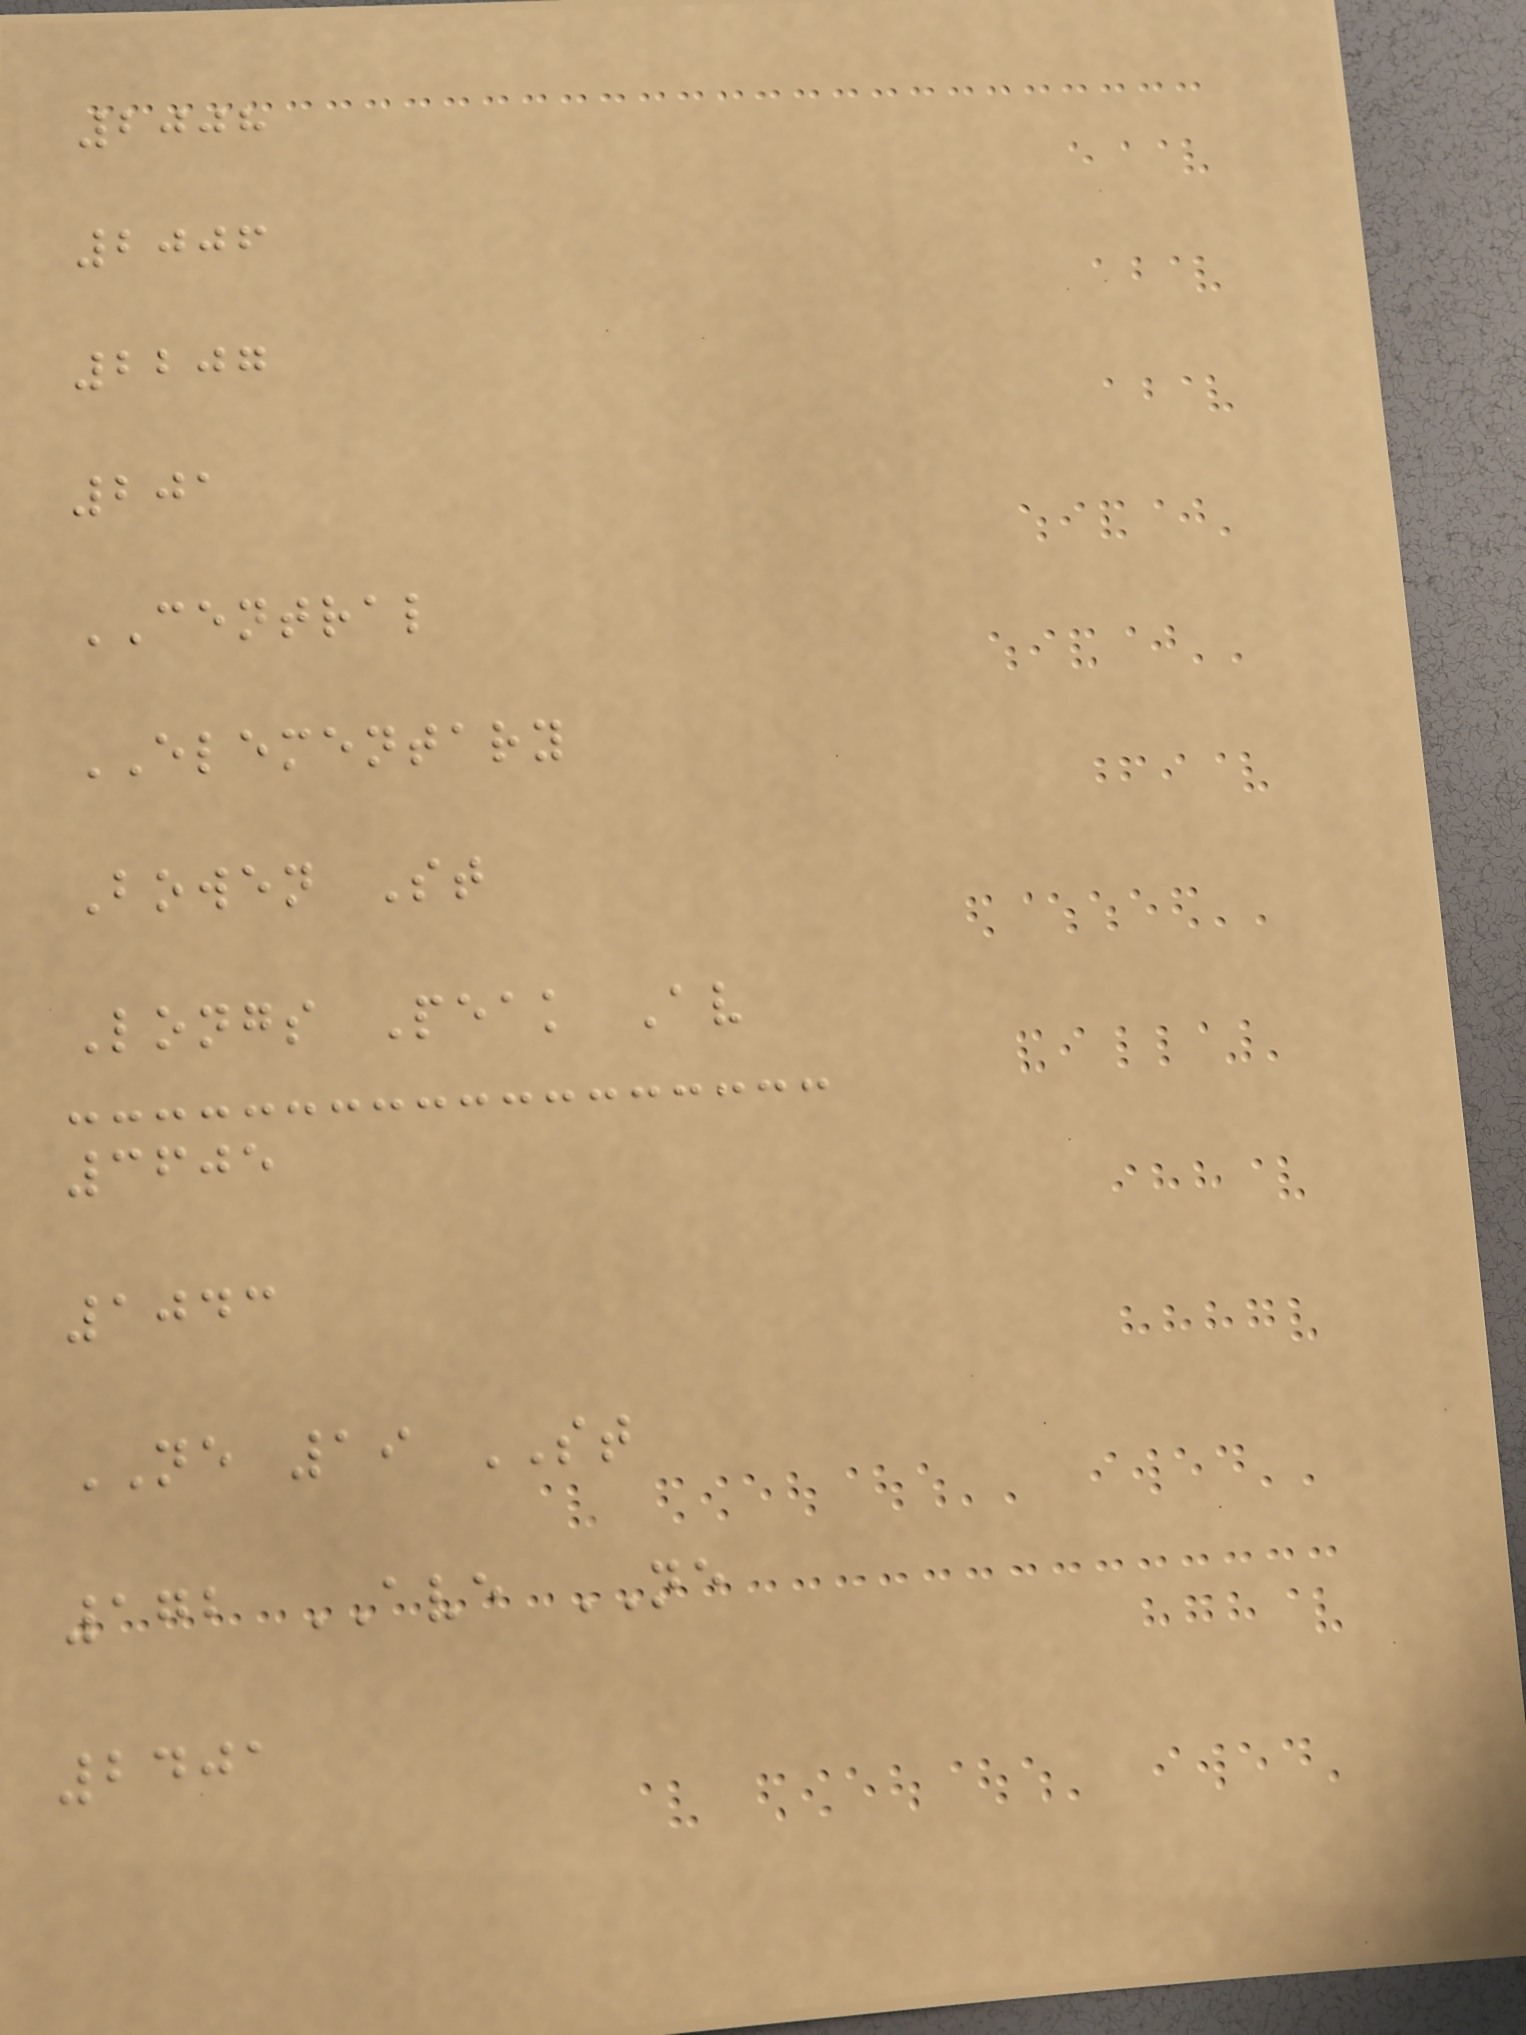2008
2006
2207
201
CENTRAL
ELEMENTARY
Bowen St
Longs Peak Av
3605
1043
NE 19 ST
172 AVE NE
2401
